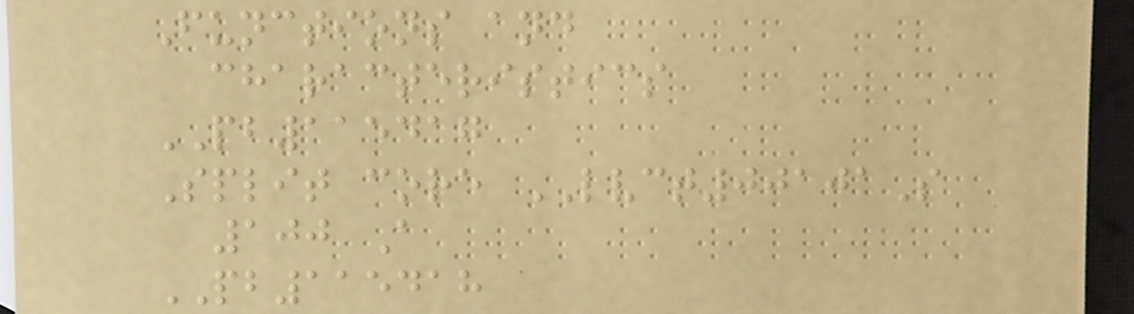Functions and
characteristics
PB115417
Split core LVCT00101S
100 A
PB115418
